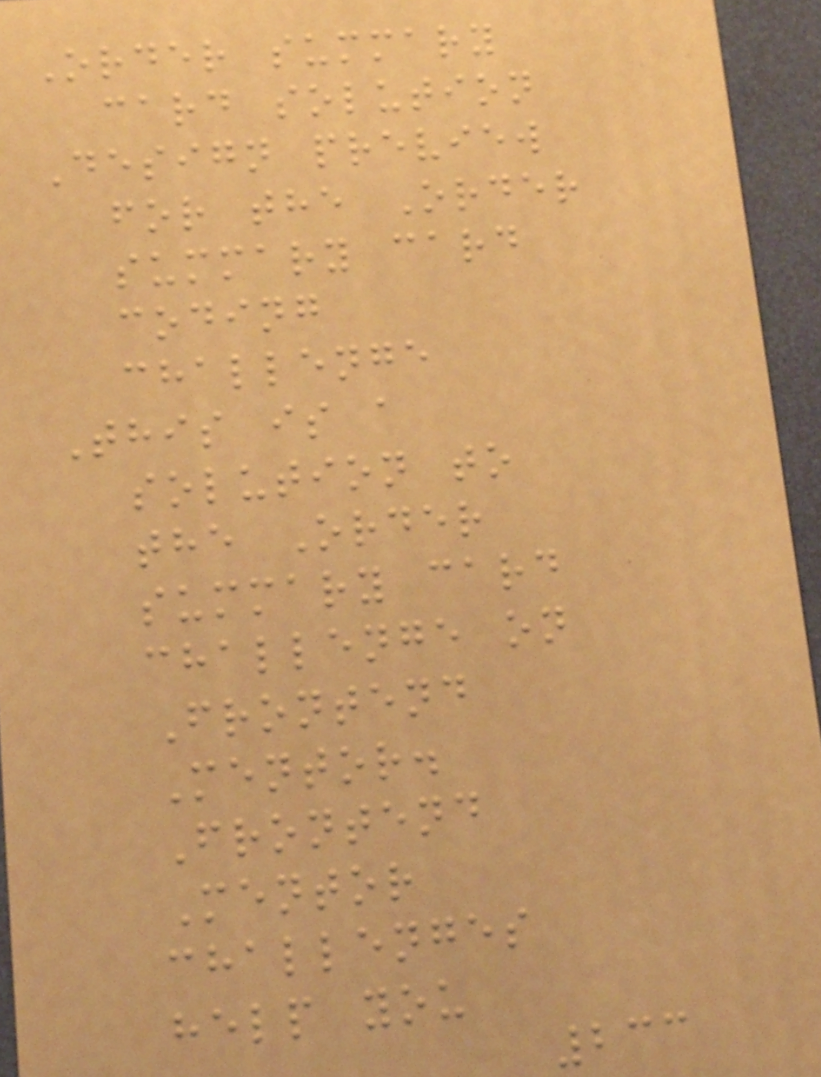Order summary
card solution
Design preview
for the Order
summary card
coding
challenge
This is a
solution to
the Order
summary card
challenge on
Frontend
Mentor.
Frontend
Mentor
challenges
help you
233
